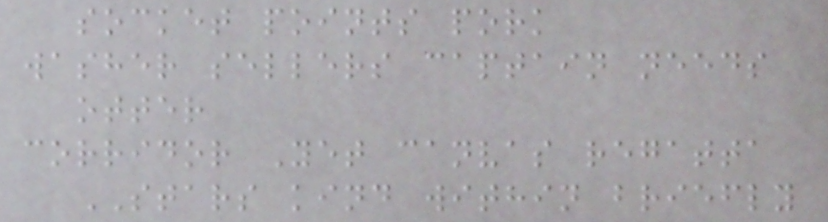socket points pork
washer sellers captain needs
otter
corridor Yet canvas regatta
STARS kind within briefly
